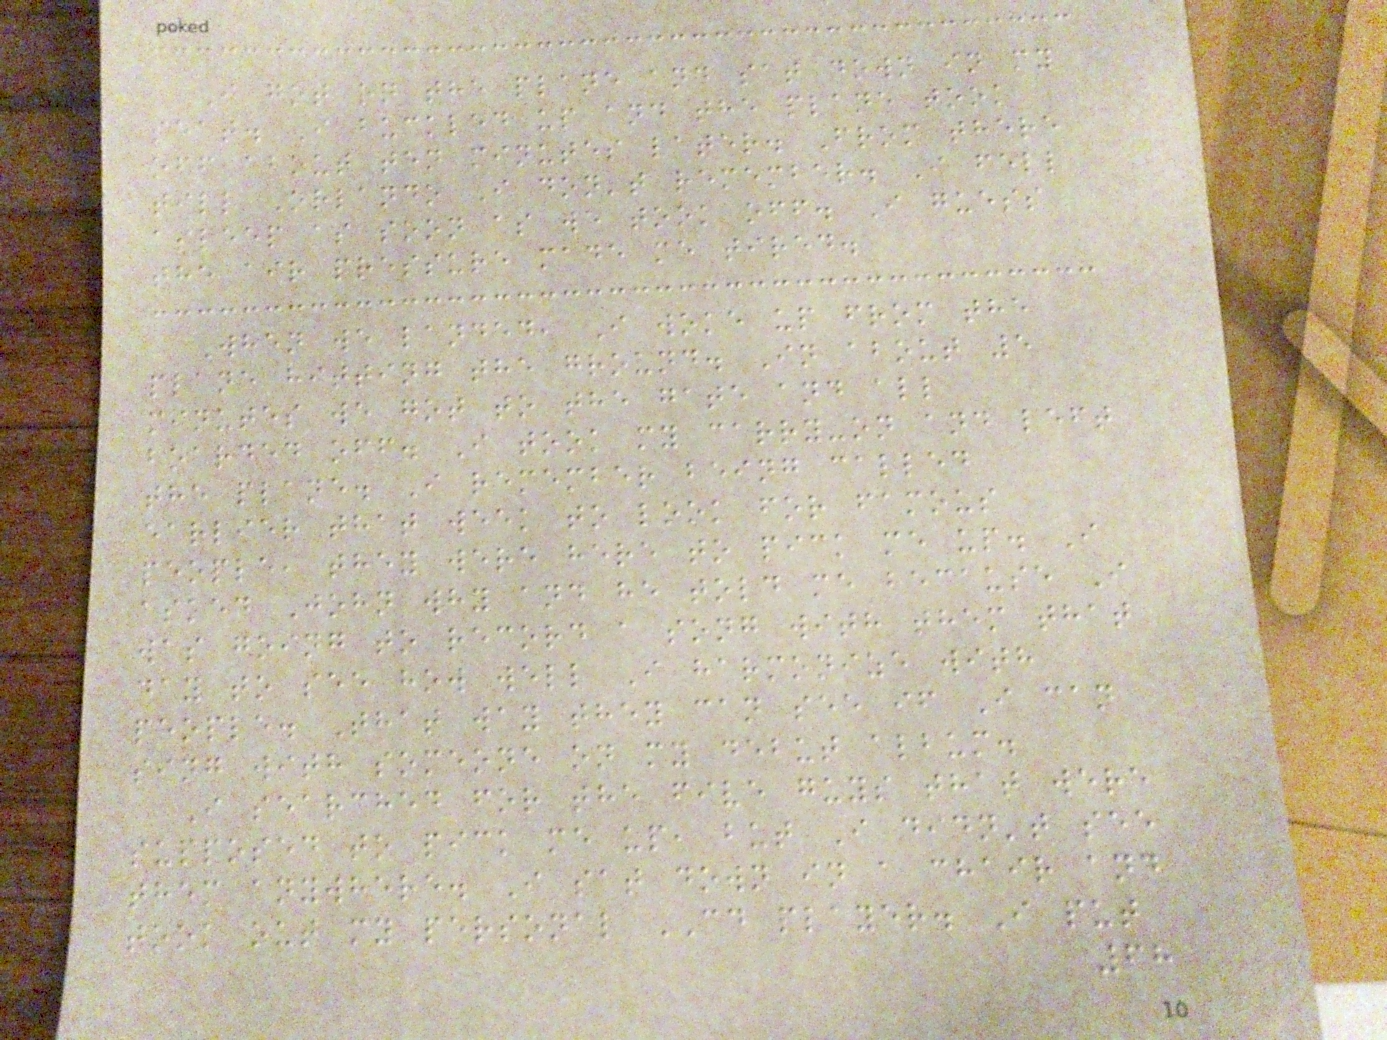I got on the plane and sat down in my
seat. I buckled up and the plane took
off about ten minutes later. From there
till Orlando I don't remember. I fell
asleep as soon as we took off. I guess
the air pressure made me tired.
When we landed, I woke up from the
plane hitting the ground. In about 5
minutes we got to the gate and all
boarded off. I took my carry-on and left
the plane. I remember being called
earlier that week to look for famous
people, they were here to pick me up. I
asked John why and he told me because I
was going to record a song with them that
day to see how well I harmonize with
people. That way they can see if I can
sing with someone on my debut album.
I searched for the five guys that were
supposed to pick me up, but I didn't see
them anywhere. I sat down in a chair and
took out my personal CD player. I put
68
